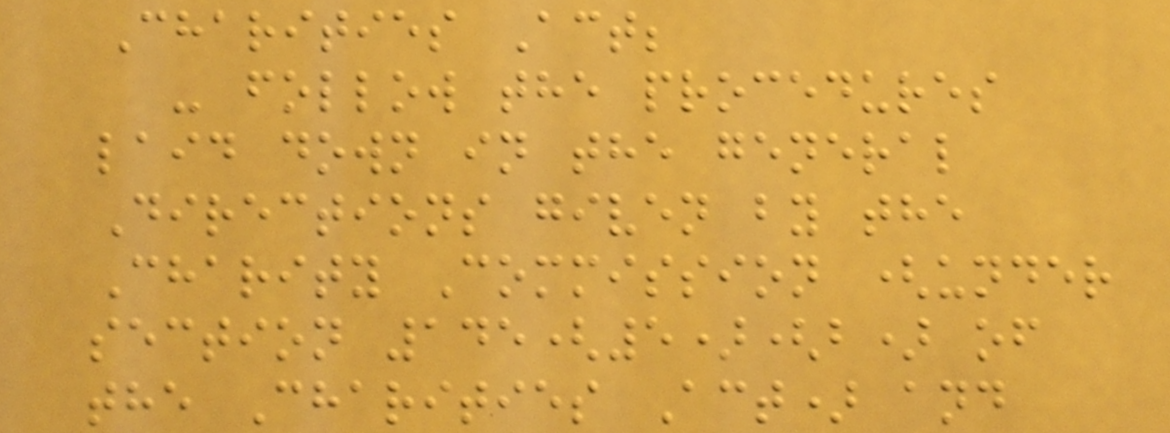Charities Act;
- follow the procedures
laid down in the general
Directions given by the
Charity Commission (under
section 145(5)(b) of
the Charities Act) and
